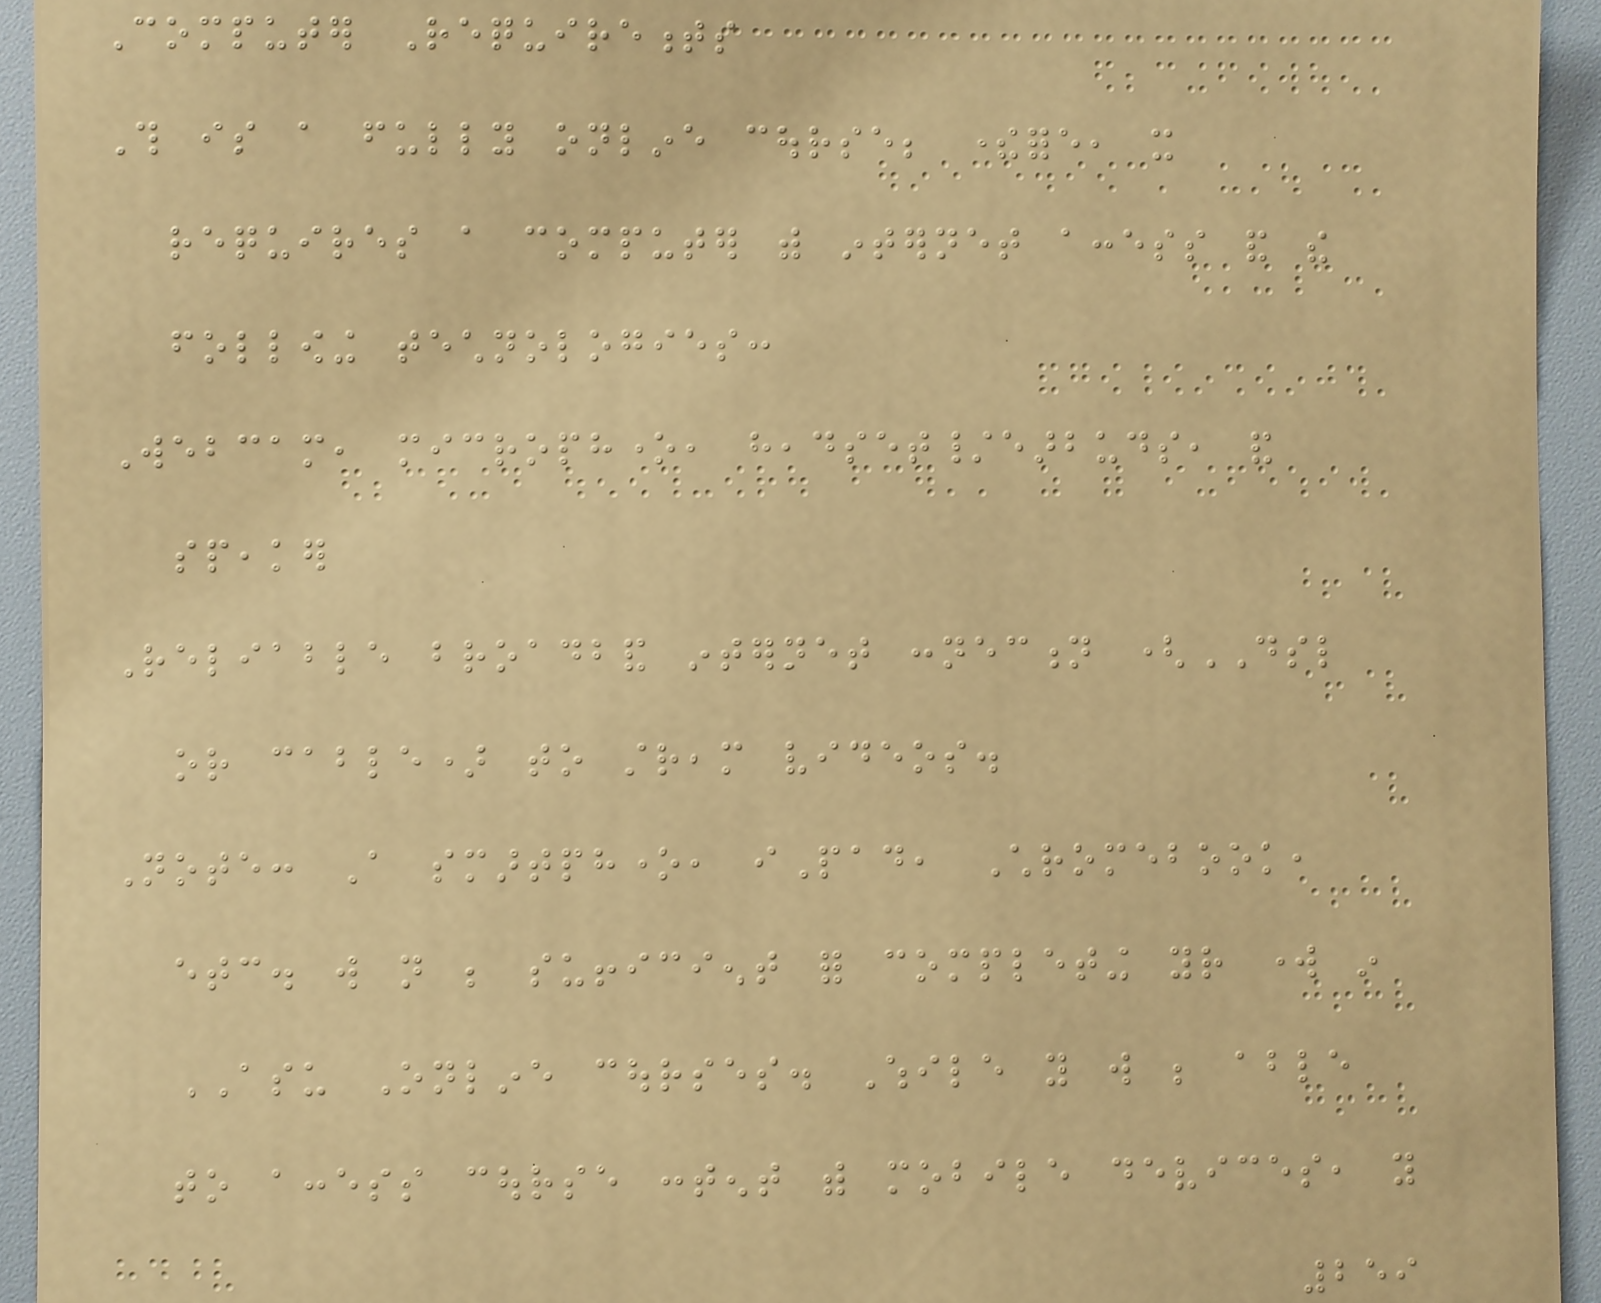Computer Requirements
This is a fully online course; therefore, it
requires a computer with internet access and the
following technologies:
Webcam, microphone, headset/earbuds, and
speaker
Reliable broadband internet connection (DSL
or cable) to stream videos.
Note: A smartphone, iPad, Chromebook,
etc. will not be sufficient for completing your work in
ASU Online courses. While you will be able
to access course content with mobile devices, you
259
